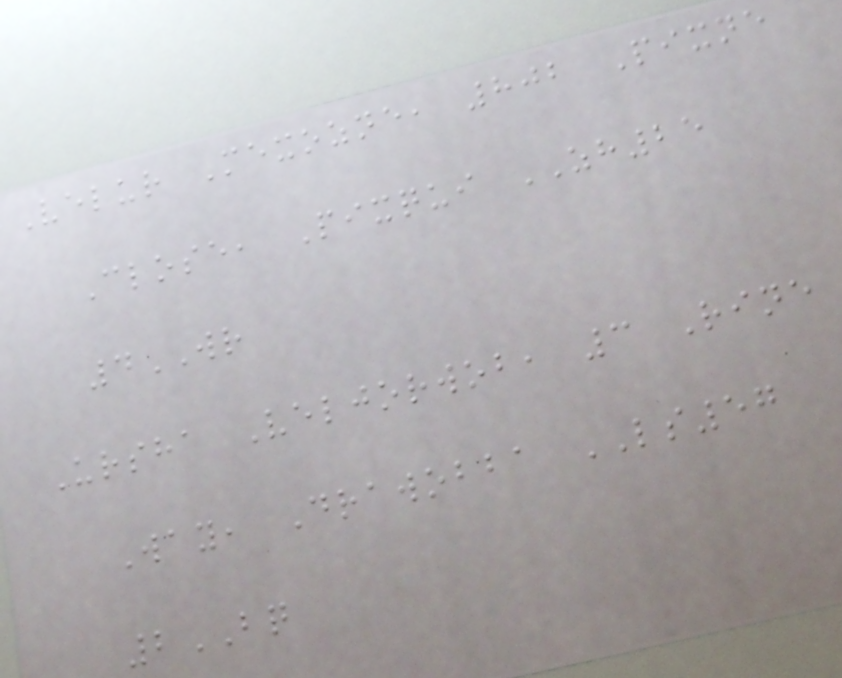Velur Mexozne, 802 Pixne
Close, Pixqui ZH25
4WR
Ursha Veljorwob, 3 Rine
Way, Drawobba LS57
2BQ
